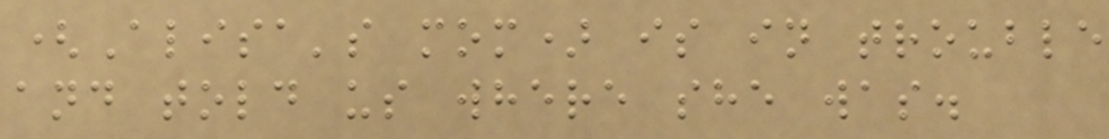(Alisa's mom) is in trouble
and told us where she was.
